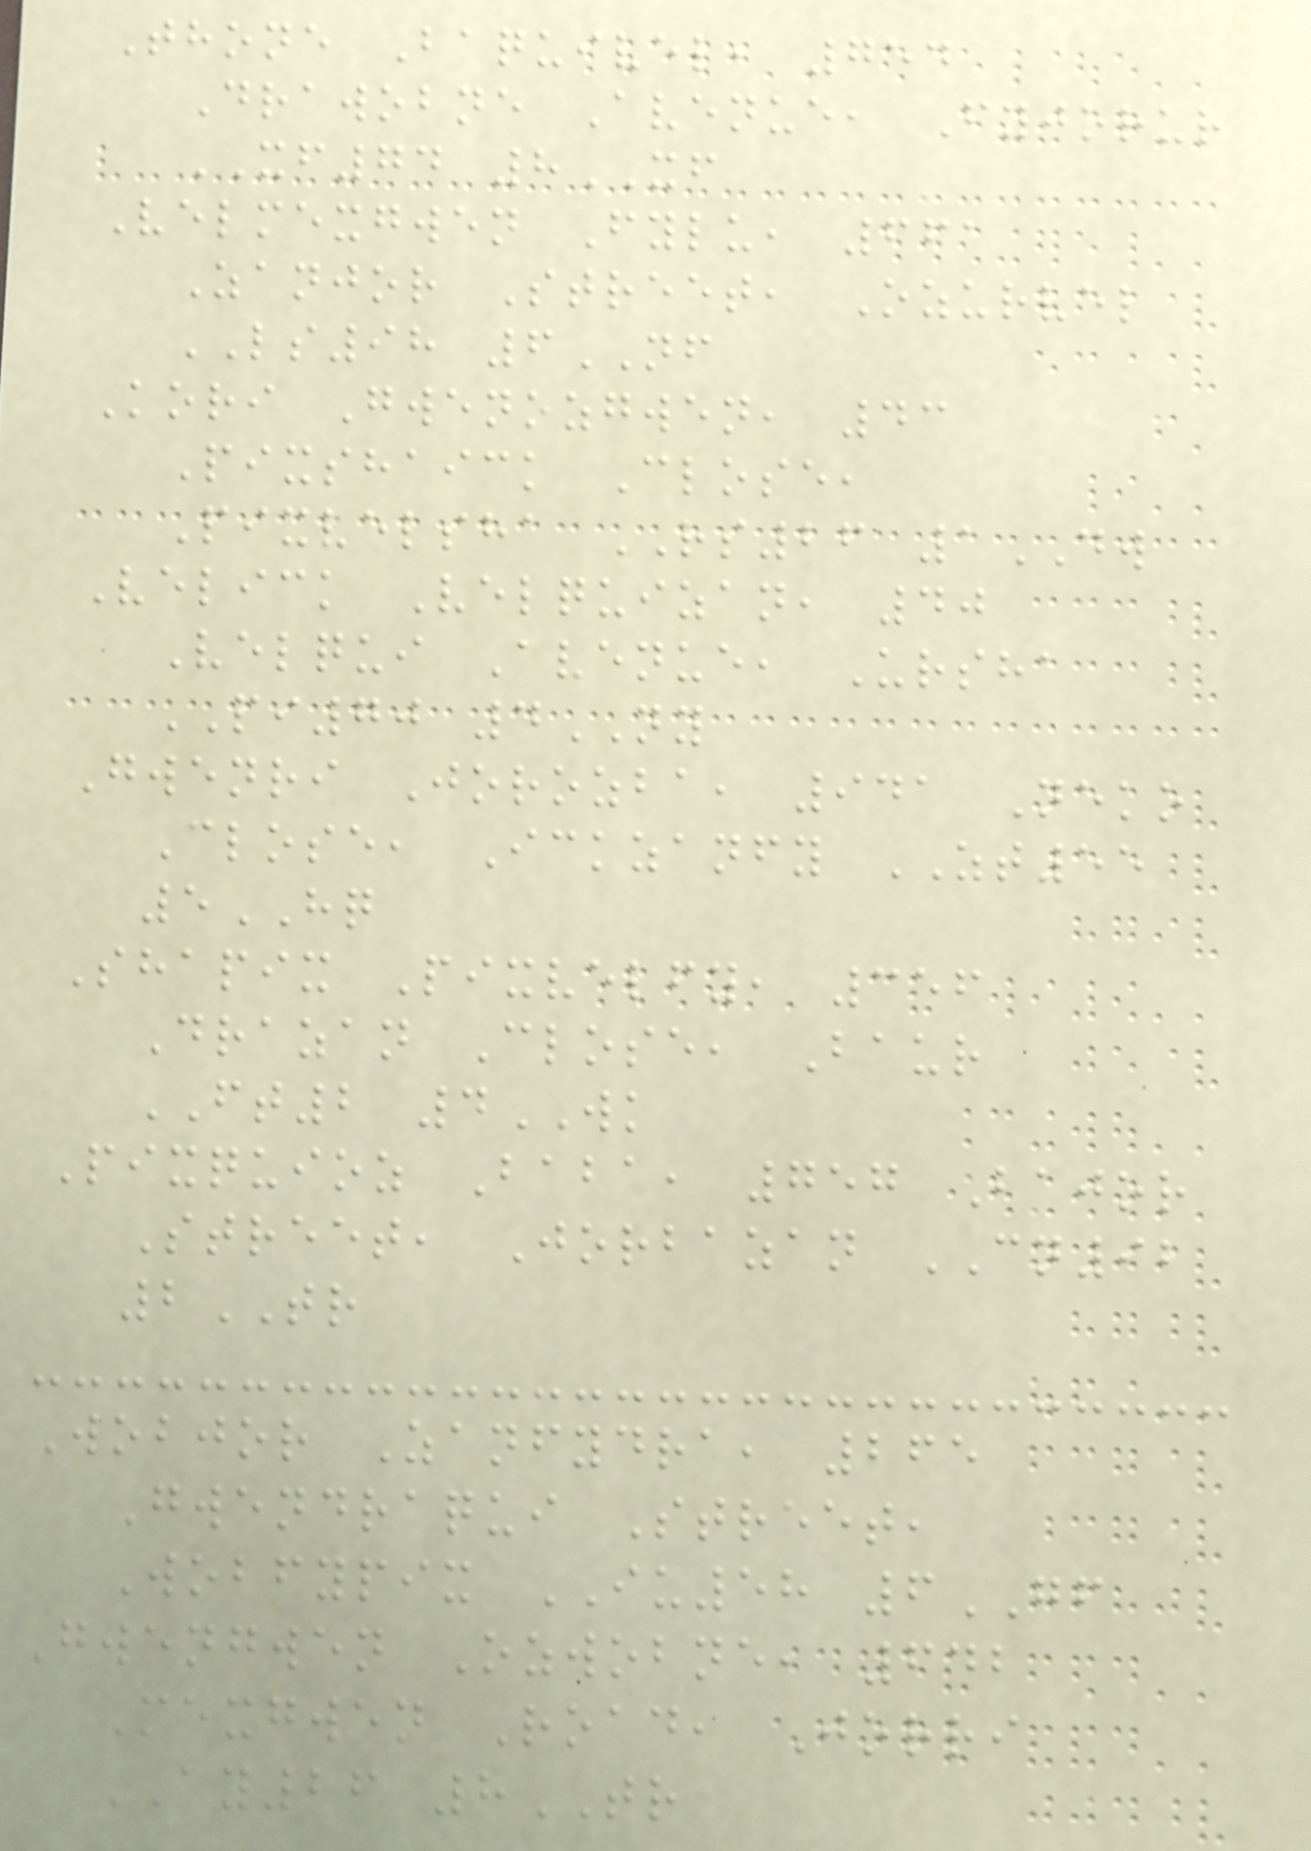Thone Baquivel, 754
Drawobne Avenue, Fyjorur
XF74 8XF
Velmexgwen Fylu, 661
Zanjor Street, Ozurvel
LS98 6NF
Kori Gwenozgwen, 43
Pixshaick Close,
Pixvelsha RS26 1DW
Velick Velquizan, 40
Velqui Avenue, Ursha
PI70 4NY
Gwenri Jorozba, 941 Neko
Close, Ickzanfy ZT55
5HQ
Shapix Pixvelfy, 356
Drazan Close, Baur
FT2 4WK
Pixquioz Baba, 757 Bajor
Street, Jorbazan CN92
2TR
Wobjor Zanfydra, 265
Gwendraqui Street,
Wobfypix IU58 6GF
Gwengwen Ozwobne, 642
Mexgwen Road, Jorri
AY26 8TR
